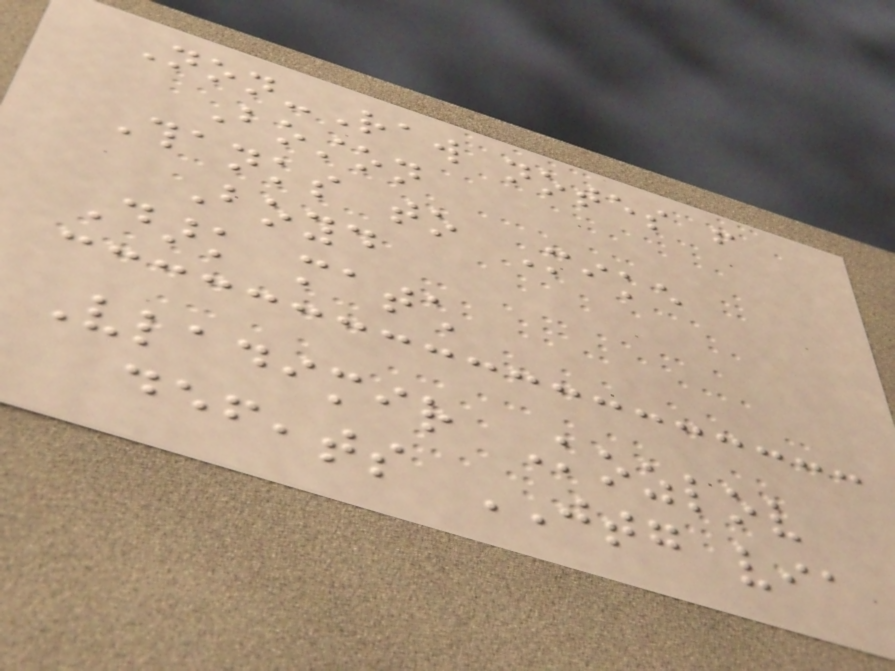Non-Raw notes from
Boston
Thanks to Mike
Boyd
Dark match
Vladimir Kozlov
defeats JTG via
